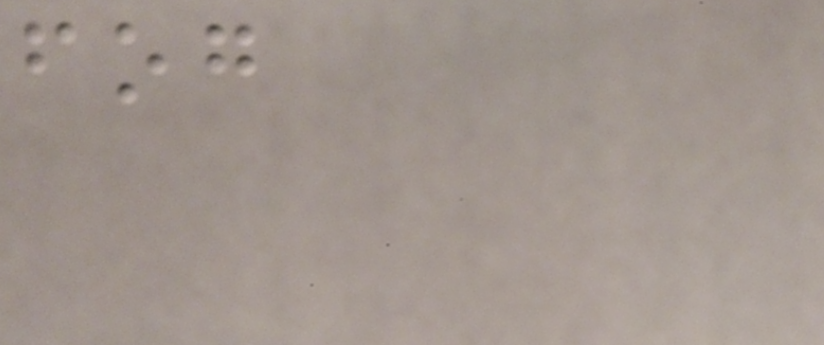fog
